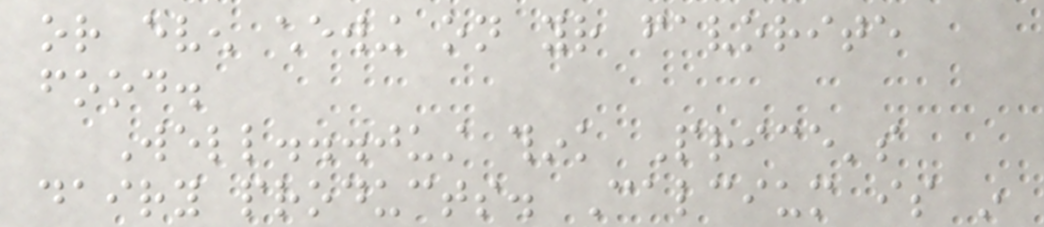or even chewing on your favorite
food.
Well...just think Price's
dairy products. Calcium is in
